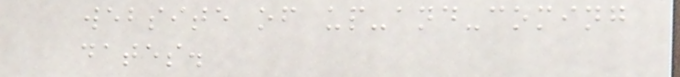website of up-and-coming
dates.
